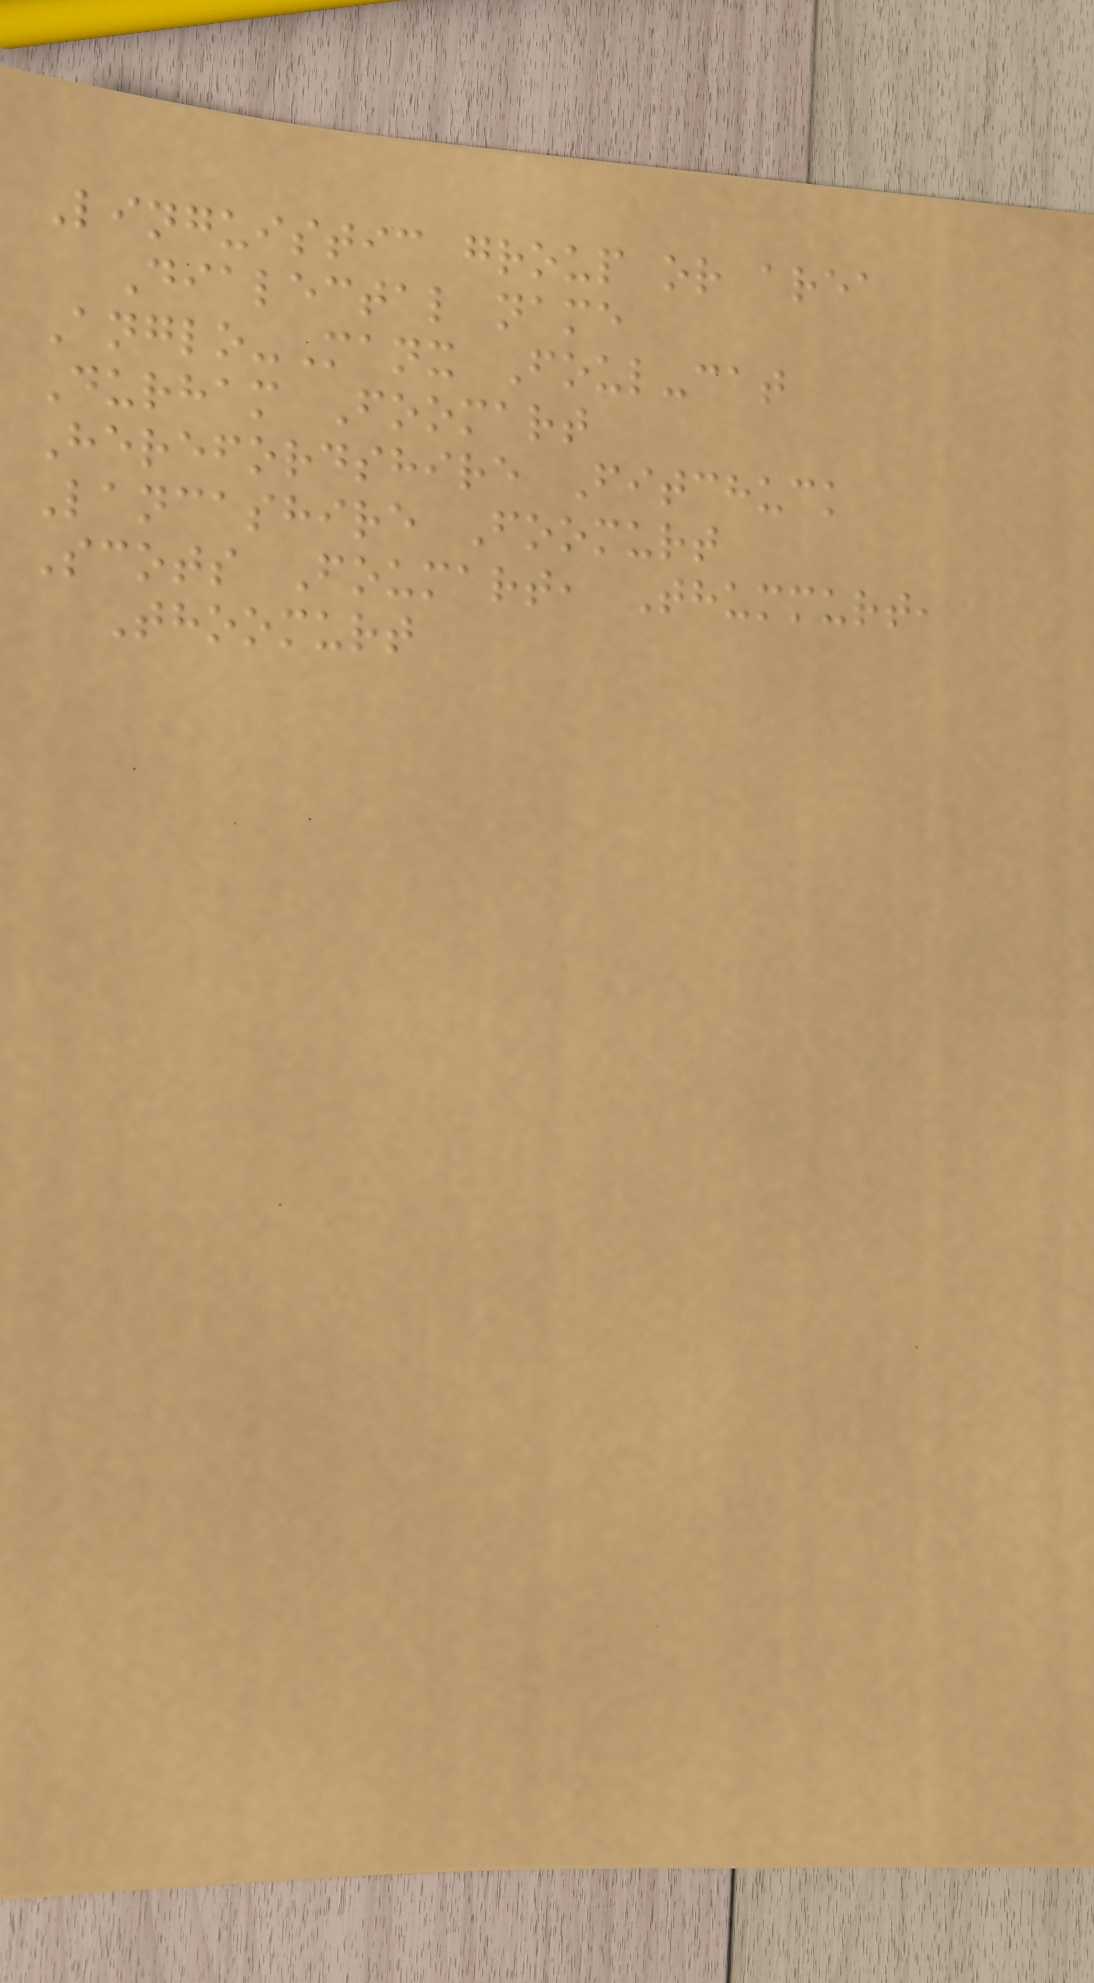Linguistic group or area
Dialectal name
Anglo-Manx Foul-cat
Durham Foomart
Herefordshire Fitchuck
Lancashire Foomurt
Scots Foumart, Thummurt,
Thoomurt
